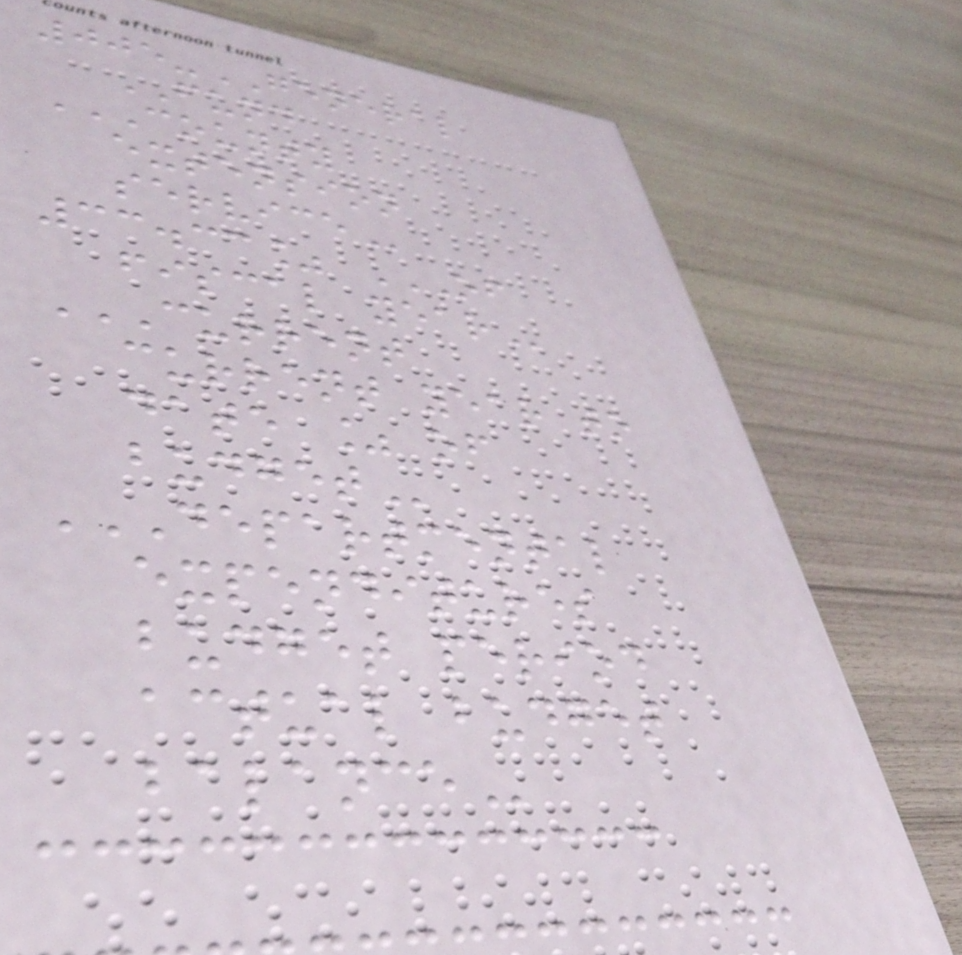005-GENERAL
FUND
COUNTY
EXTENSION
SERVICE
33.33% OF
FISCAL YEAR
CURRENT
CURRENT YEAR TO
DATE % OF
BUDGET
DEPARTMENTAL
EXPENDITURES
BUDGET PERIOD
ACTUAL BUDGET
BALANCE
